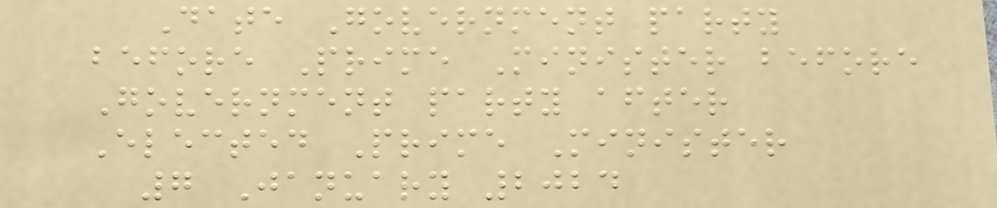Date Government party
before Prime Minister before
Government party after
Elected Prime Minister
7 January 2024
